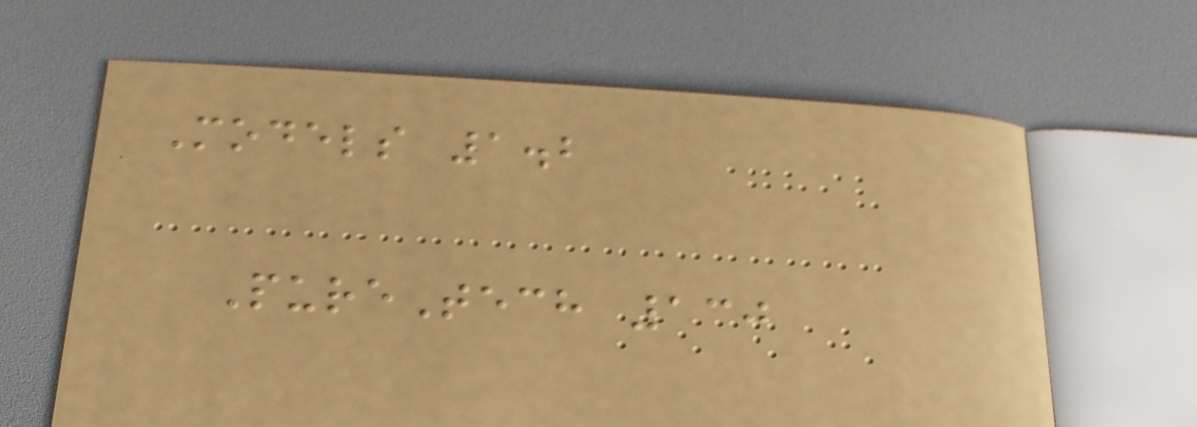Models 1.2
PureTech 130
